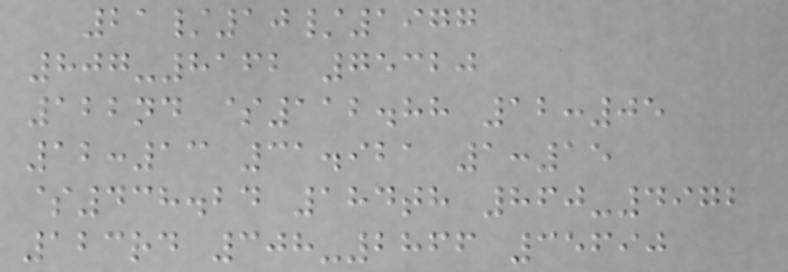21/10/1977
807-8162 75320
122nd $112.88 12:05
12:13 31.921 1:15
$438.24 184th 860-4972
123rd 308-2866 35690
